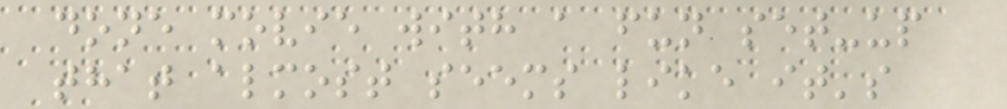done movie with a fun set-up
that almost seems like it's
